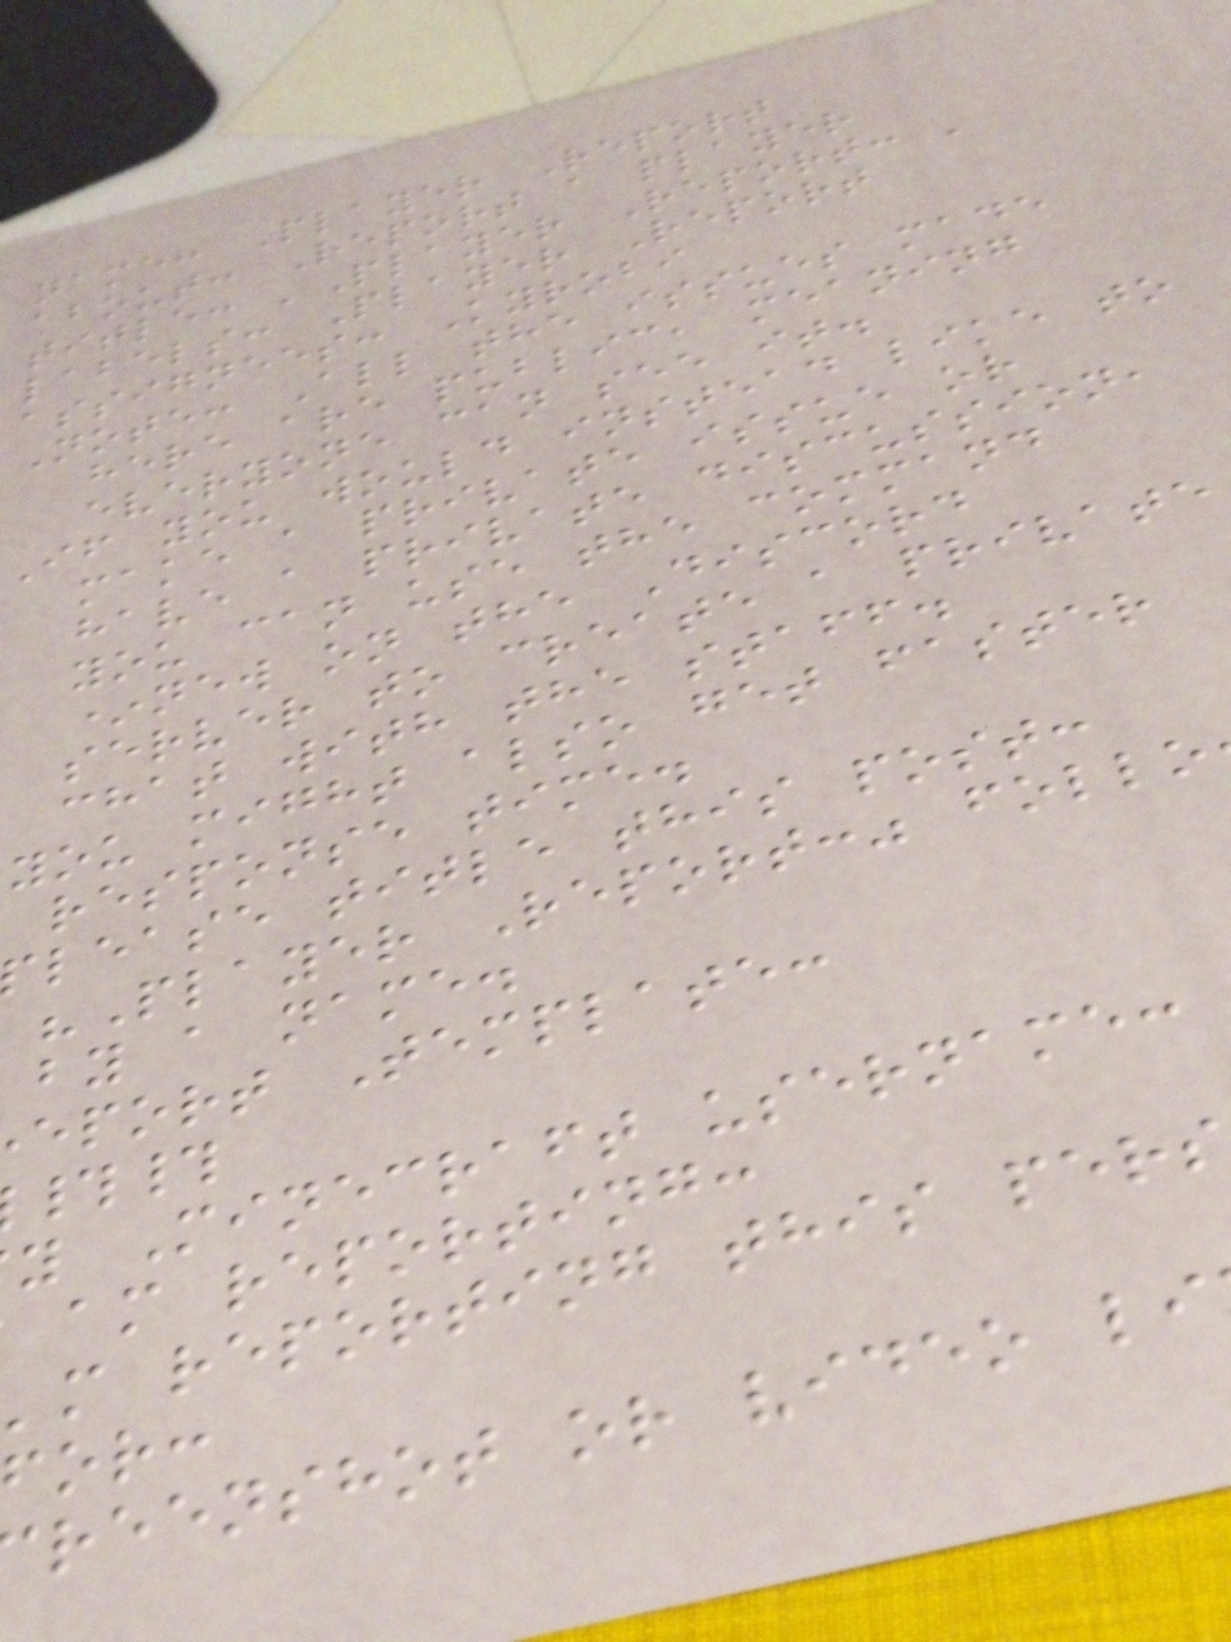name: Player Report
about: Report a player
title: 'Player Report: '
labels: Player Report
assignees: Kyrobi
Note: All the issues made
here are public, meaning
everyone can see it.
If you would instead like to
make a private issue or
have a private discussion,
you can use the command
*new on the Discord
server to create a private
chat with the staff.
you might also get faster
response time.
lease title this post:
"Player Report:" follo
by a name.
eport Template:
##
y Minecraft username:
am reporting:
'm reporting this pers
reenshot or video li
